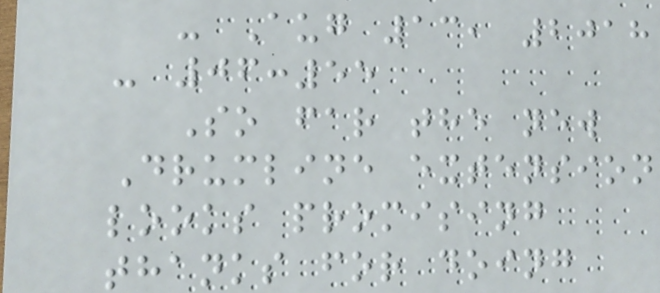- Aug 13, 2018
- 06:55
So far the new
Drumline extension
looks promising
thanks for doing
